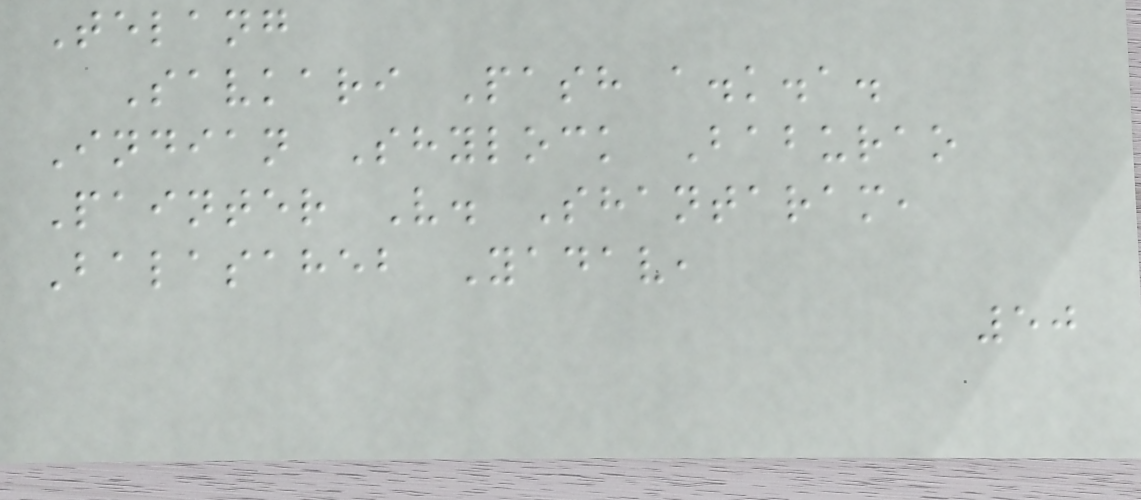Telang
Savkari Pash a.k.a.
Indian Shylock Baburao
Painter V. Shantaram,
Balasaheb Yadav,
50
